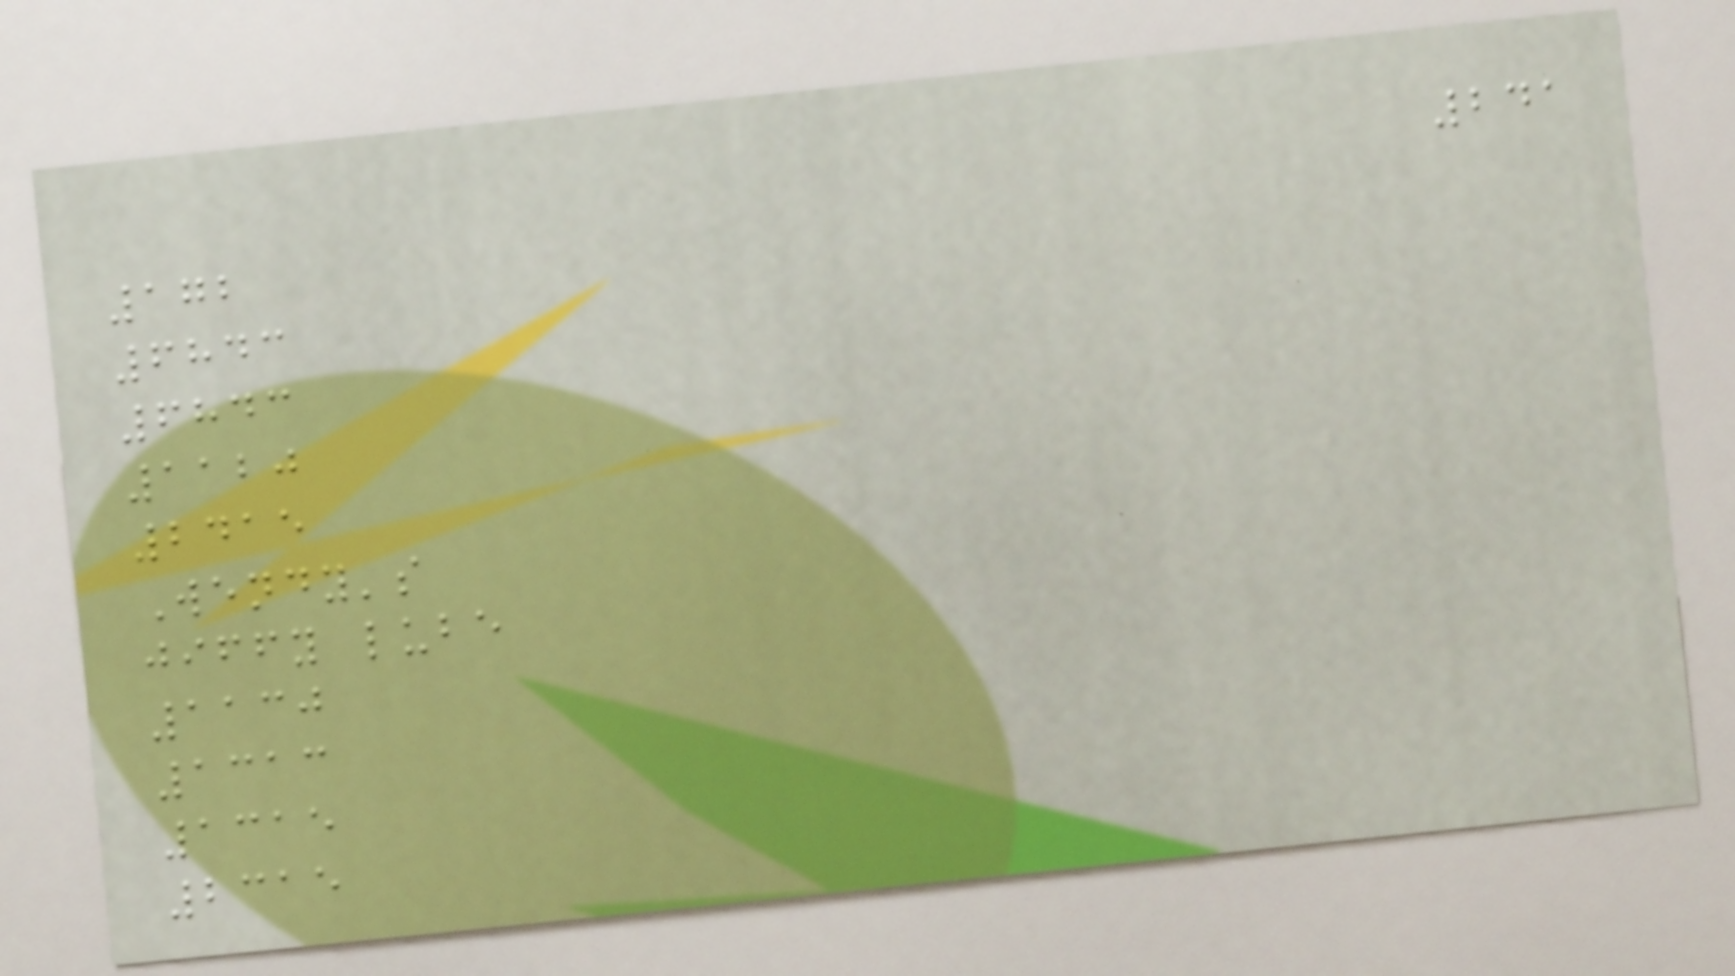241
172
6843
6843
1120
2415
Wendy's
jiffy lube
1130
1313
1315
2315
